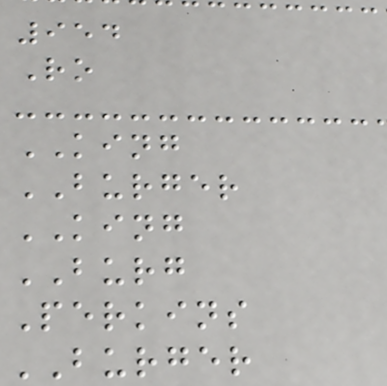954
Ro
KING
BURGER
KING
BURG
Perkins
BURGER
